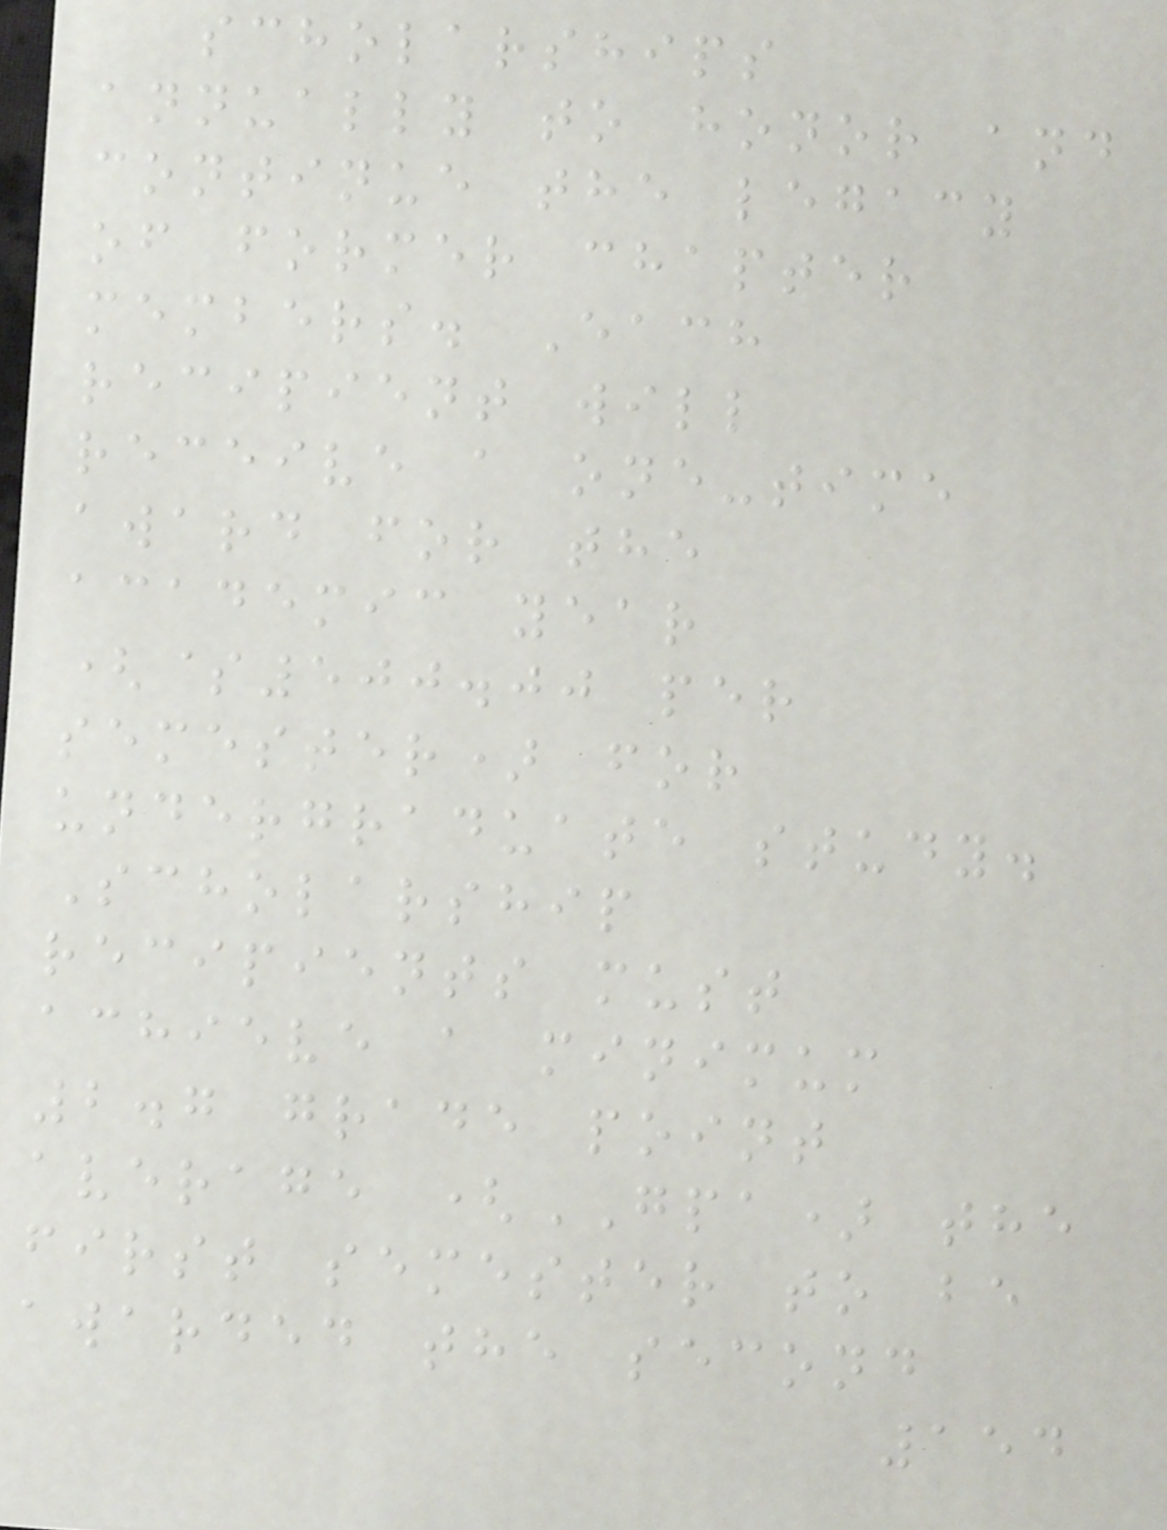scholarships
annually to honor and
continue the legacy
of former chapter
members. Each
recipient will
receive a one-time
award for the
academic year
($500.00 per
semester) for
undergraduate study.
Scholarship
recipients must
achieve a minimum
2.7 grade point
average (GPA) the
first semester to be
awarded the second
154
